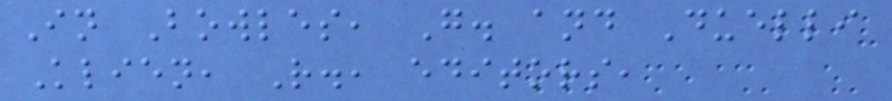In Bowles, G. and Duelli
Klien, R., editors,
